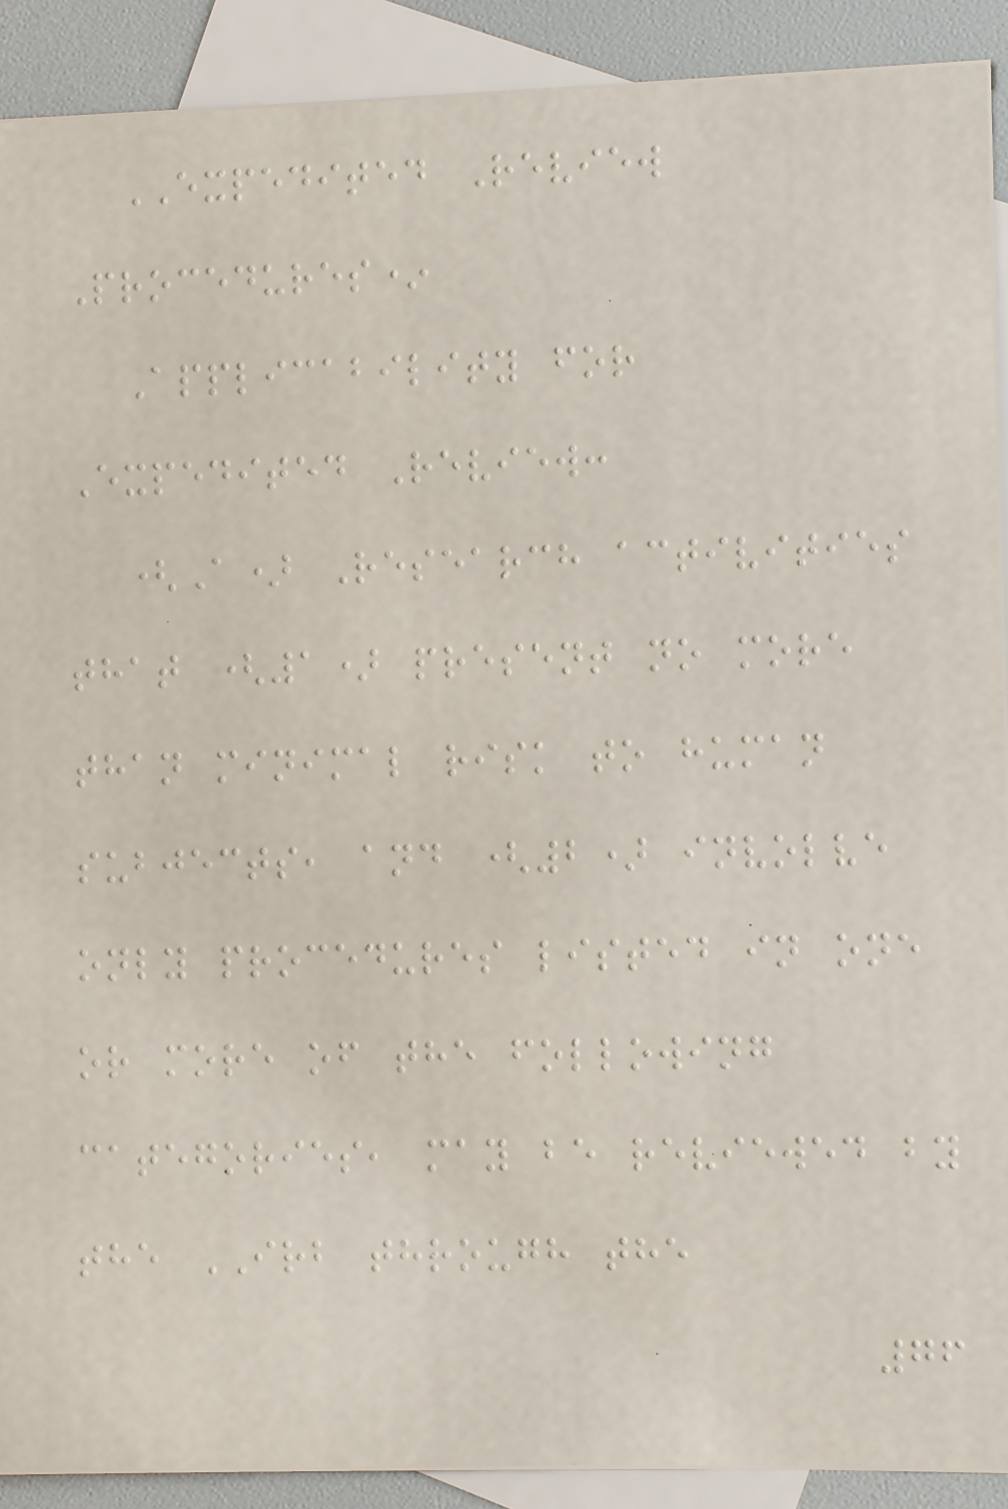EXPEDITED Review
Procedures*
Applicability for
Expedited Review:
(A) Research activities
that (1) present no more
than minimal risk to human
subjects, and (2) involve
only procedures listed in one
or more of the following
categories, may be reviewed by
the IRB through the
76
